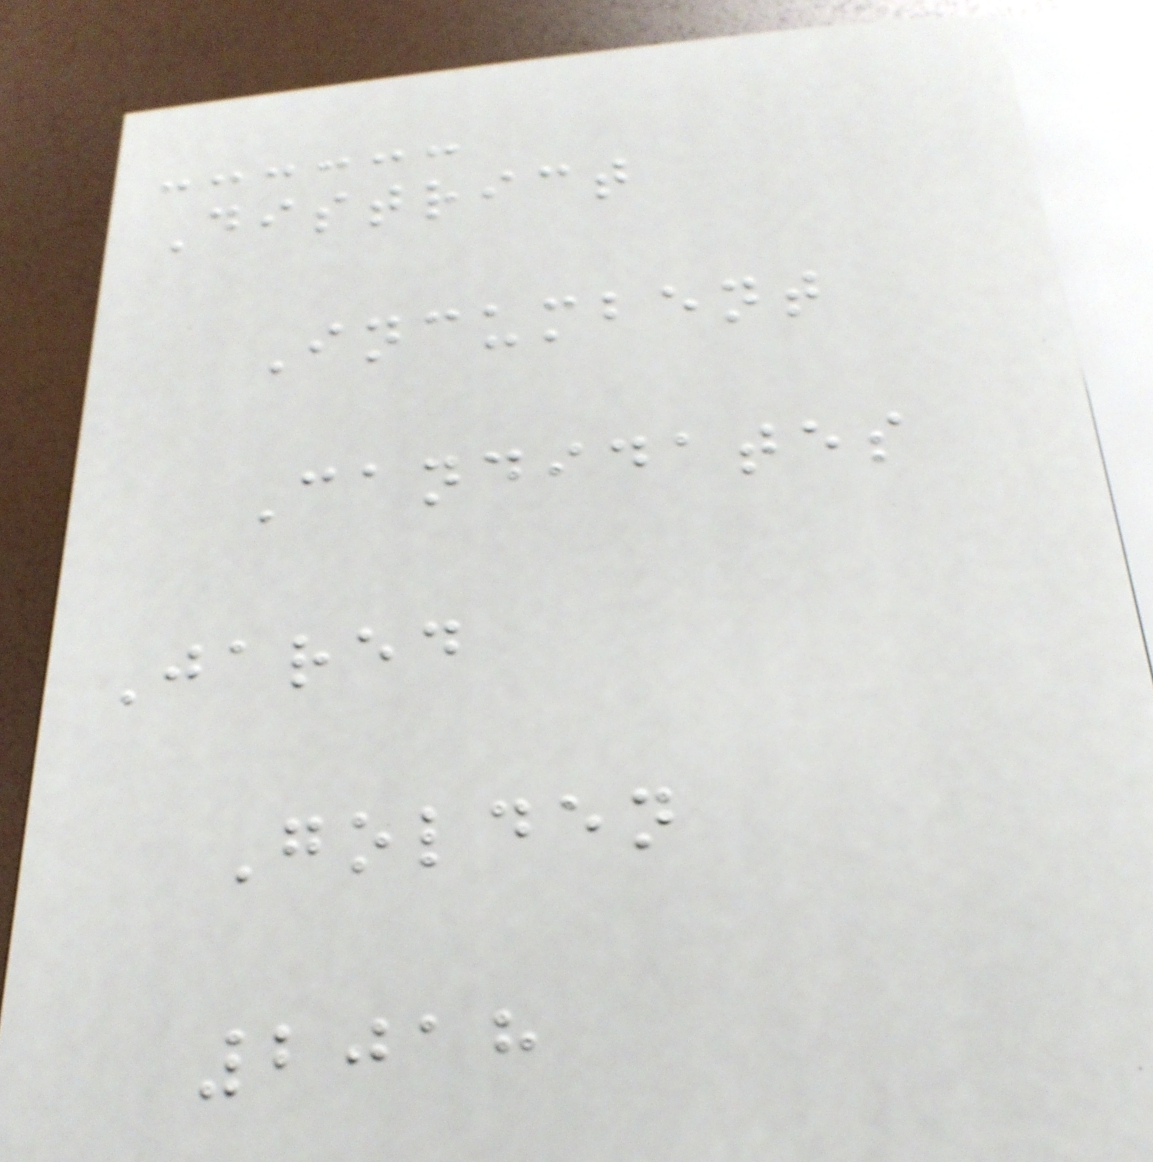District
Incumbent
Candidates
Jared
Golden
2018
